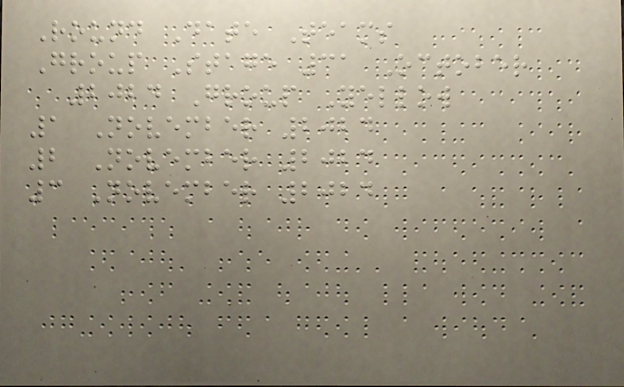Round Date Teams
Group Stage 31 October
2024 Group Yellow
1 November 2024
2 November 2024
3 November 2024
